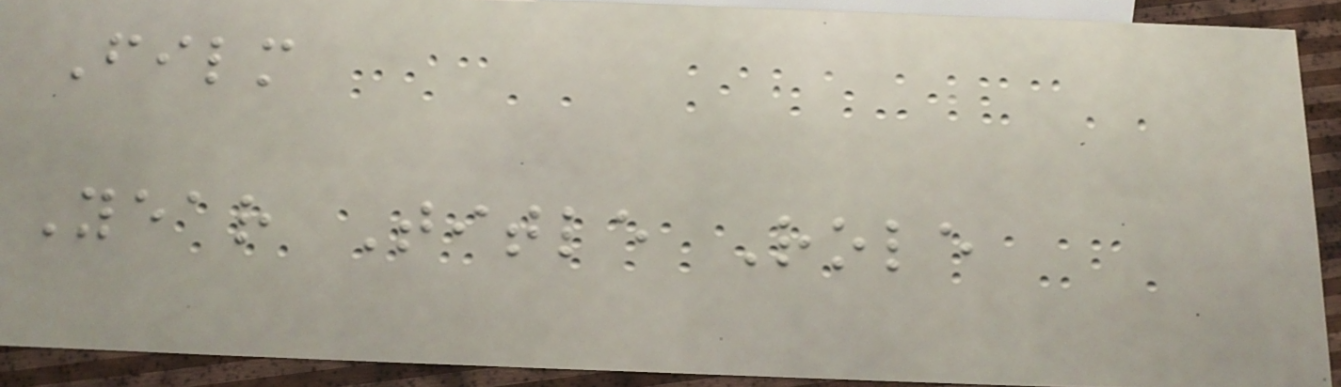Film
Year Title Role
